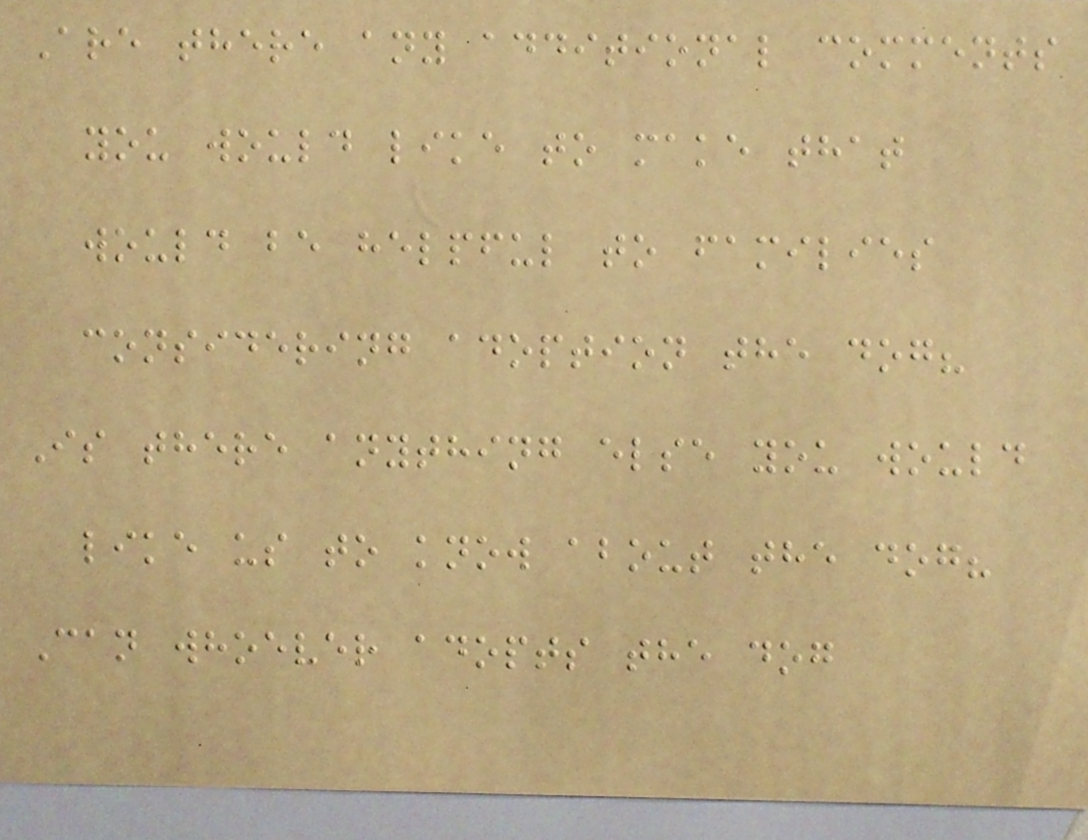Are there any additional comments
you would like to make that
would be helpful to families
considering adoption the dog?
Is there anything else you would
like us to know about the dog?
Can whoever adopts the dog
